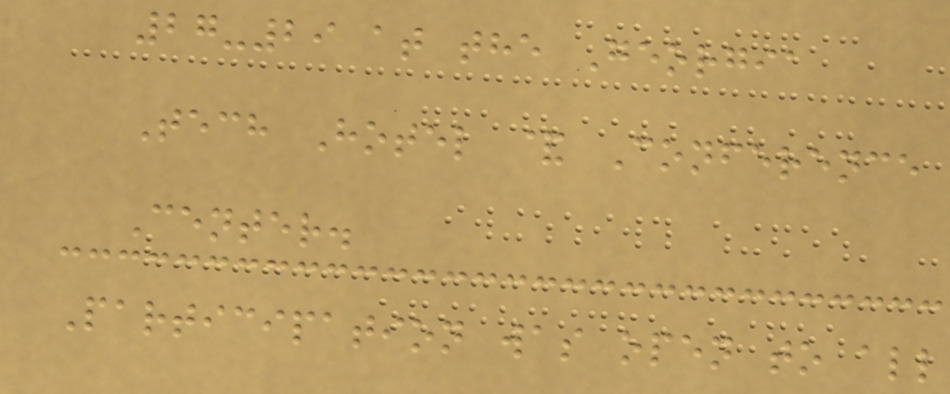27-29 at the Georgia
Tech Hotel & Conference
Center.
Participation was open to all
